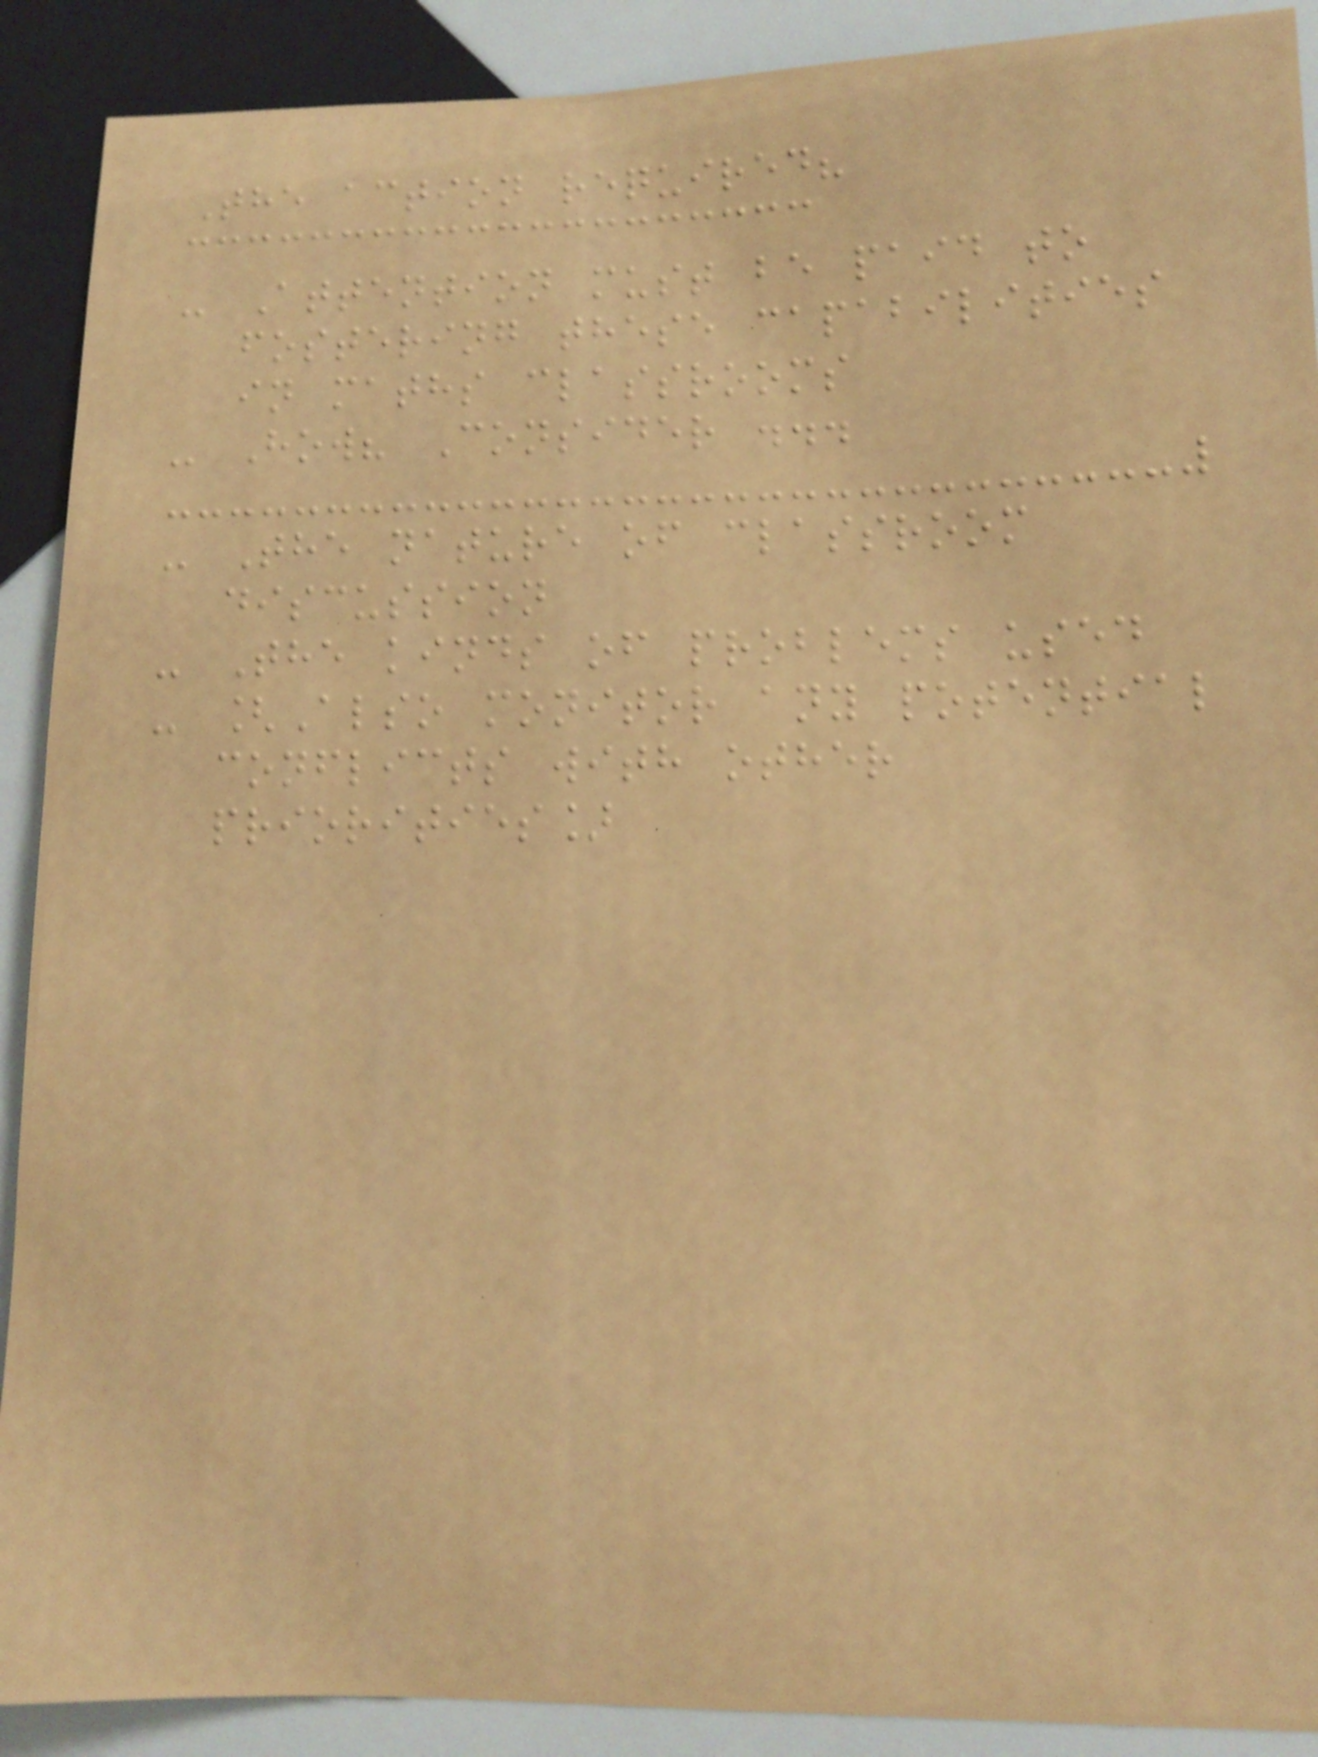The action required?
- Attention must be paid to
fostering these capabilities
in maths classrooms
- How? Consider ...
- The nature of classroom
discussion
- The kinds of problems used
- [Also monitor any potential
conflicts with other
priorities]
